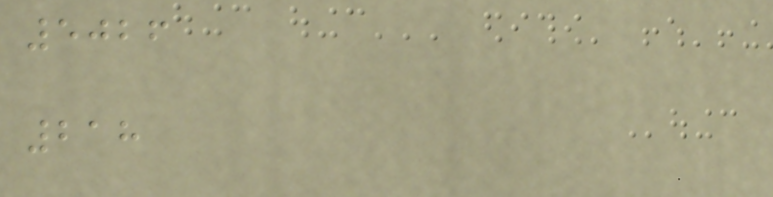5026
218
